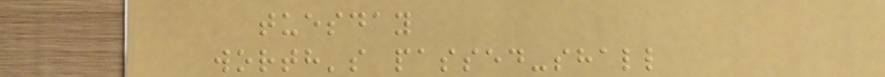tuesday
worth's passed-shall
